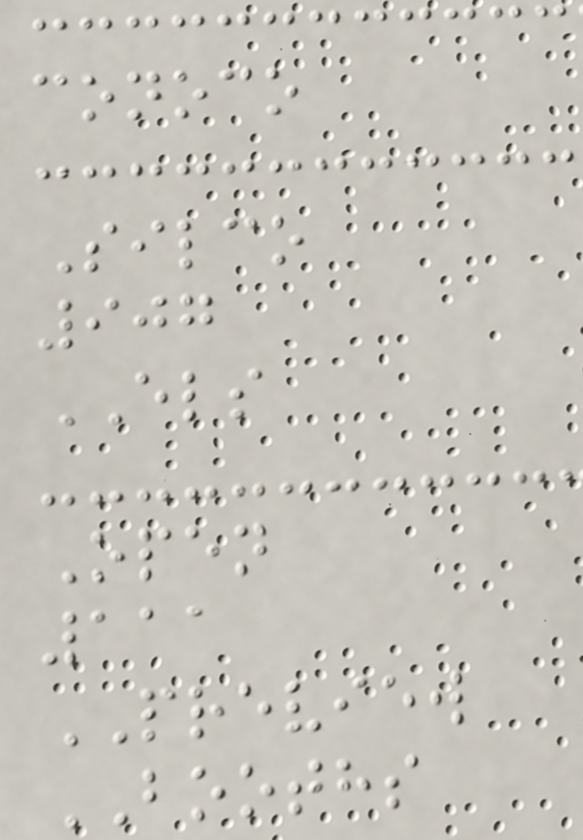conoco
Silco
907
ELS
Open
111
PREVIEW
BOOTHS
